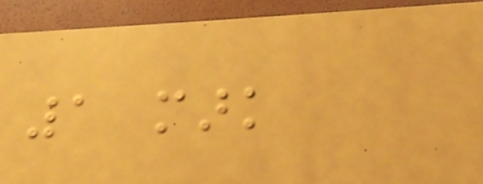1 mark
